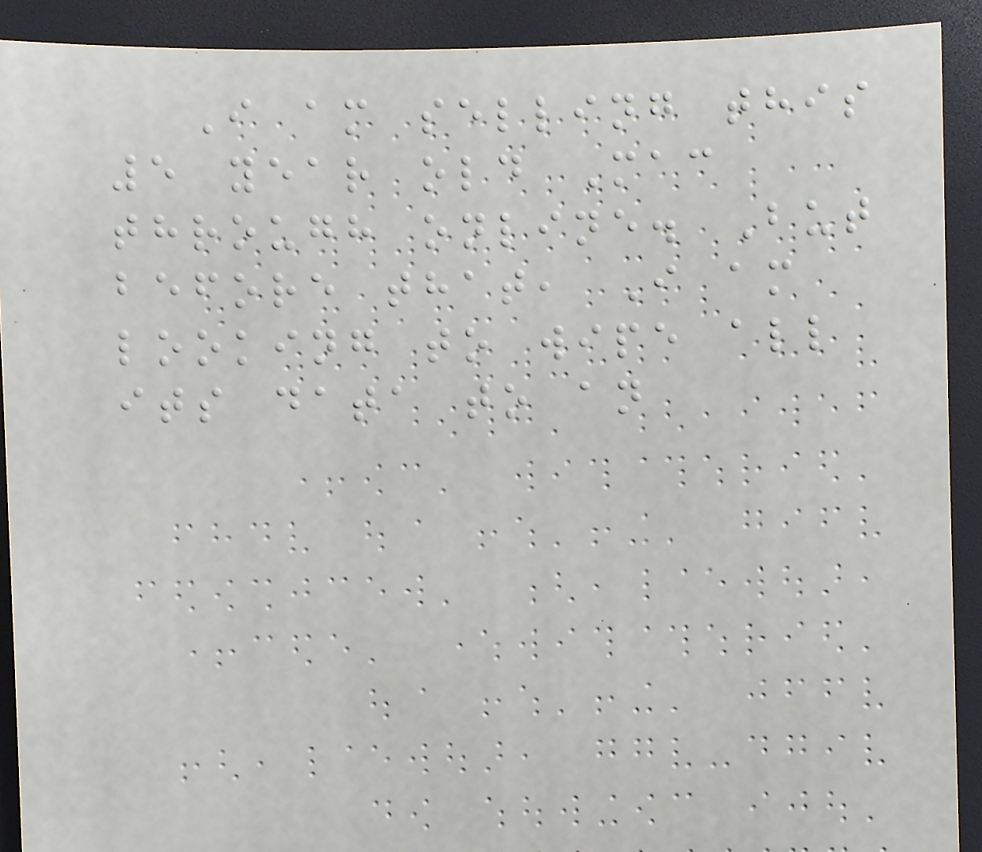I am selling this
5 year old Mac
through online. But
before that, I am
looking to wipe all
its data to an
